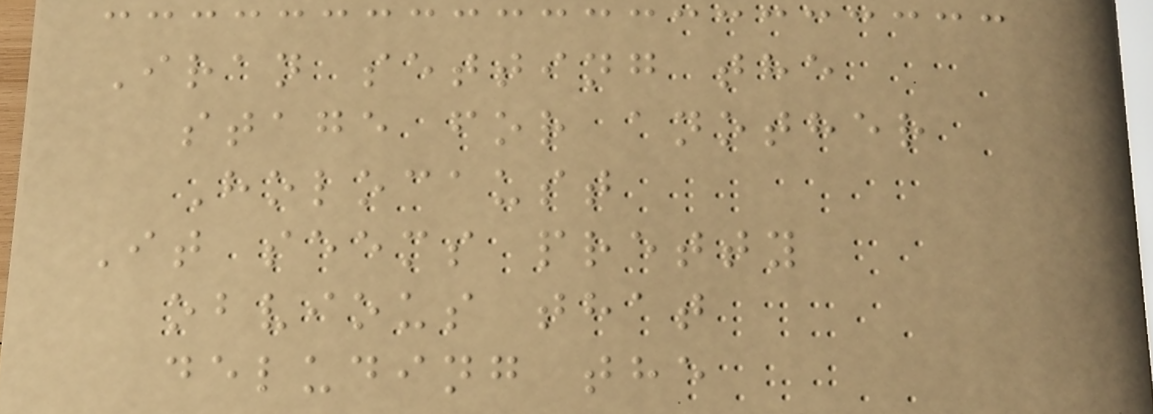Iran setting the
stage for another
Holocaust
It seems pretty
obvious that
deluding the
